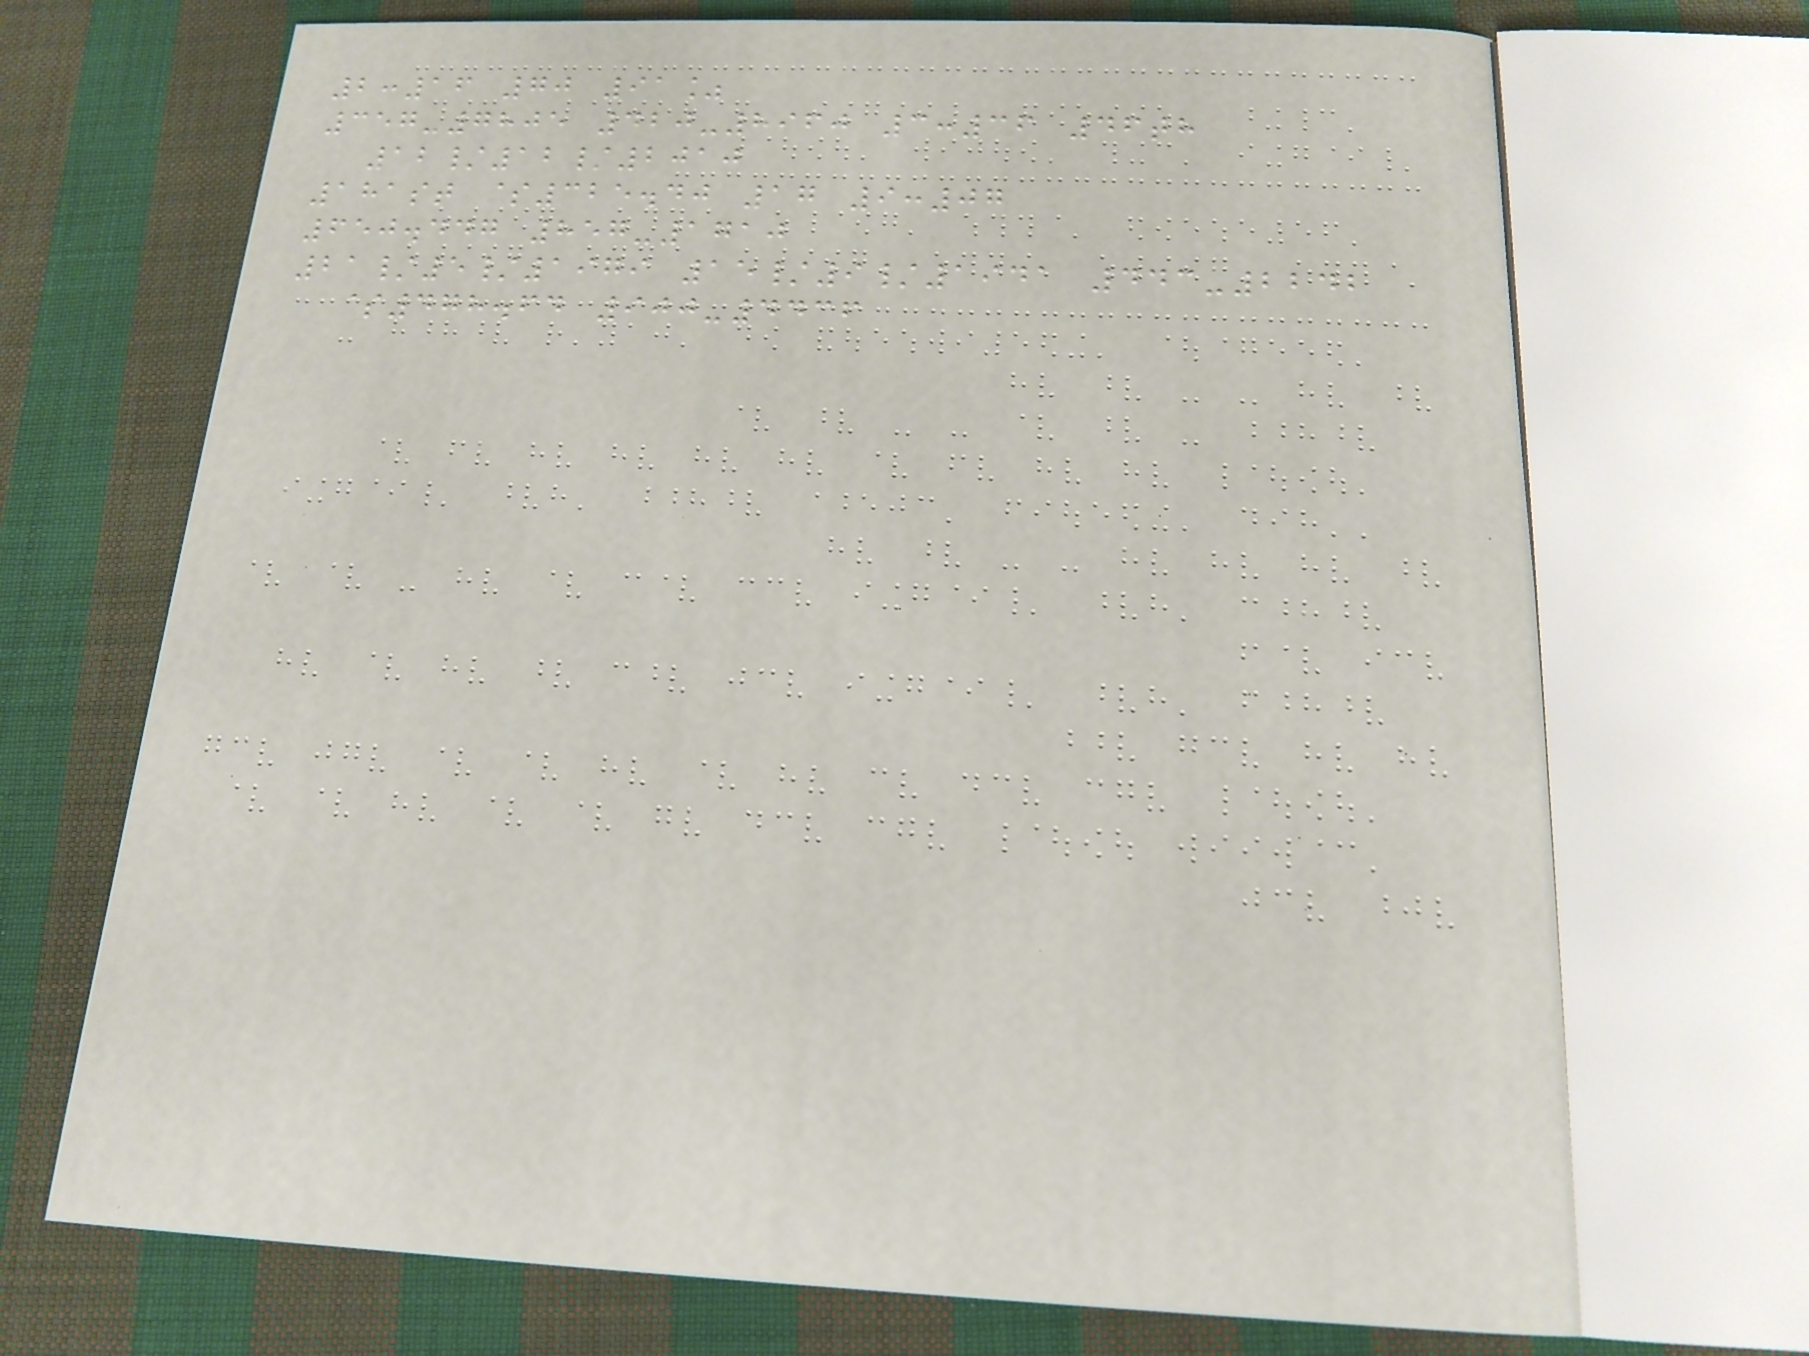2:16 70 91%
357-7805 420-8960 3:36 46th
12/12/2010
181st $325.40 17 9:07
650.447 857-1710
21/5/1979 15/9/1941 443-2242
$478.64 900-4436
